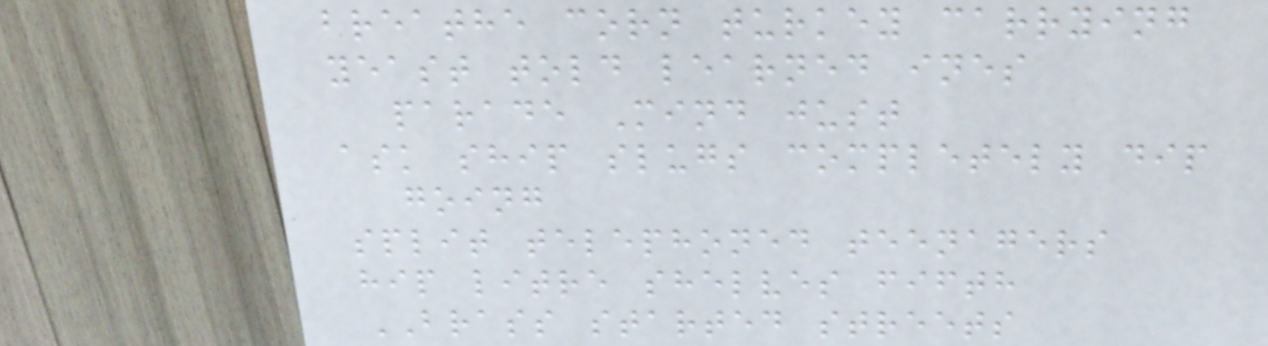breathe corn turkey carrying
yeast told learned ines
parade Mind just
ask ship slugs completely dip
going
split telephoned teenagers
hip litre shelves fifth
BRASS started streets
